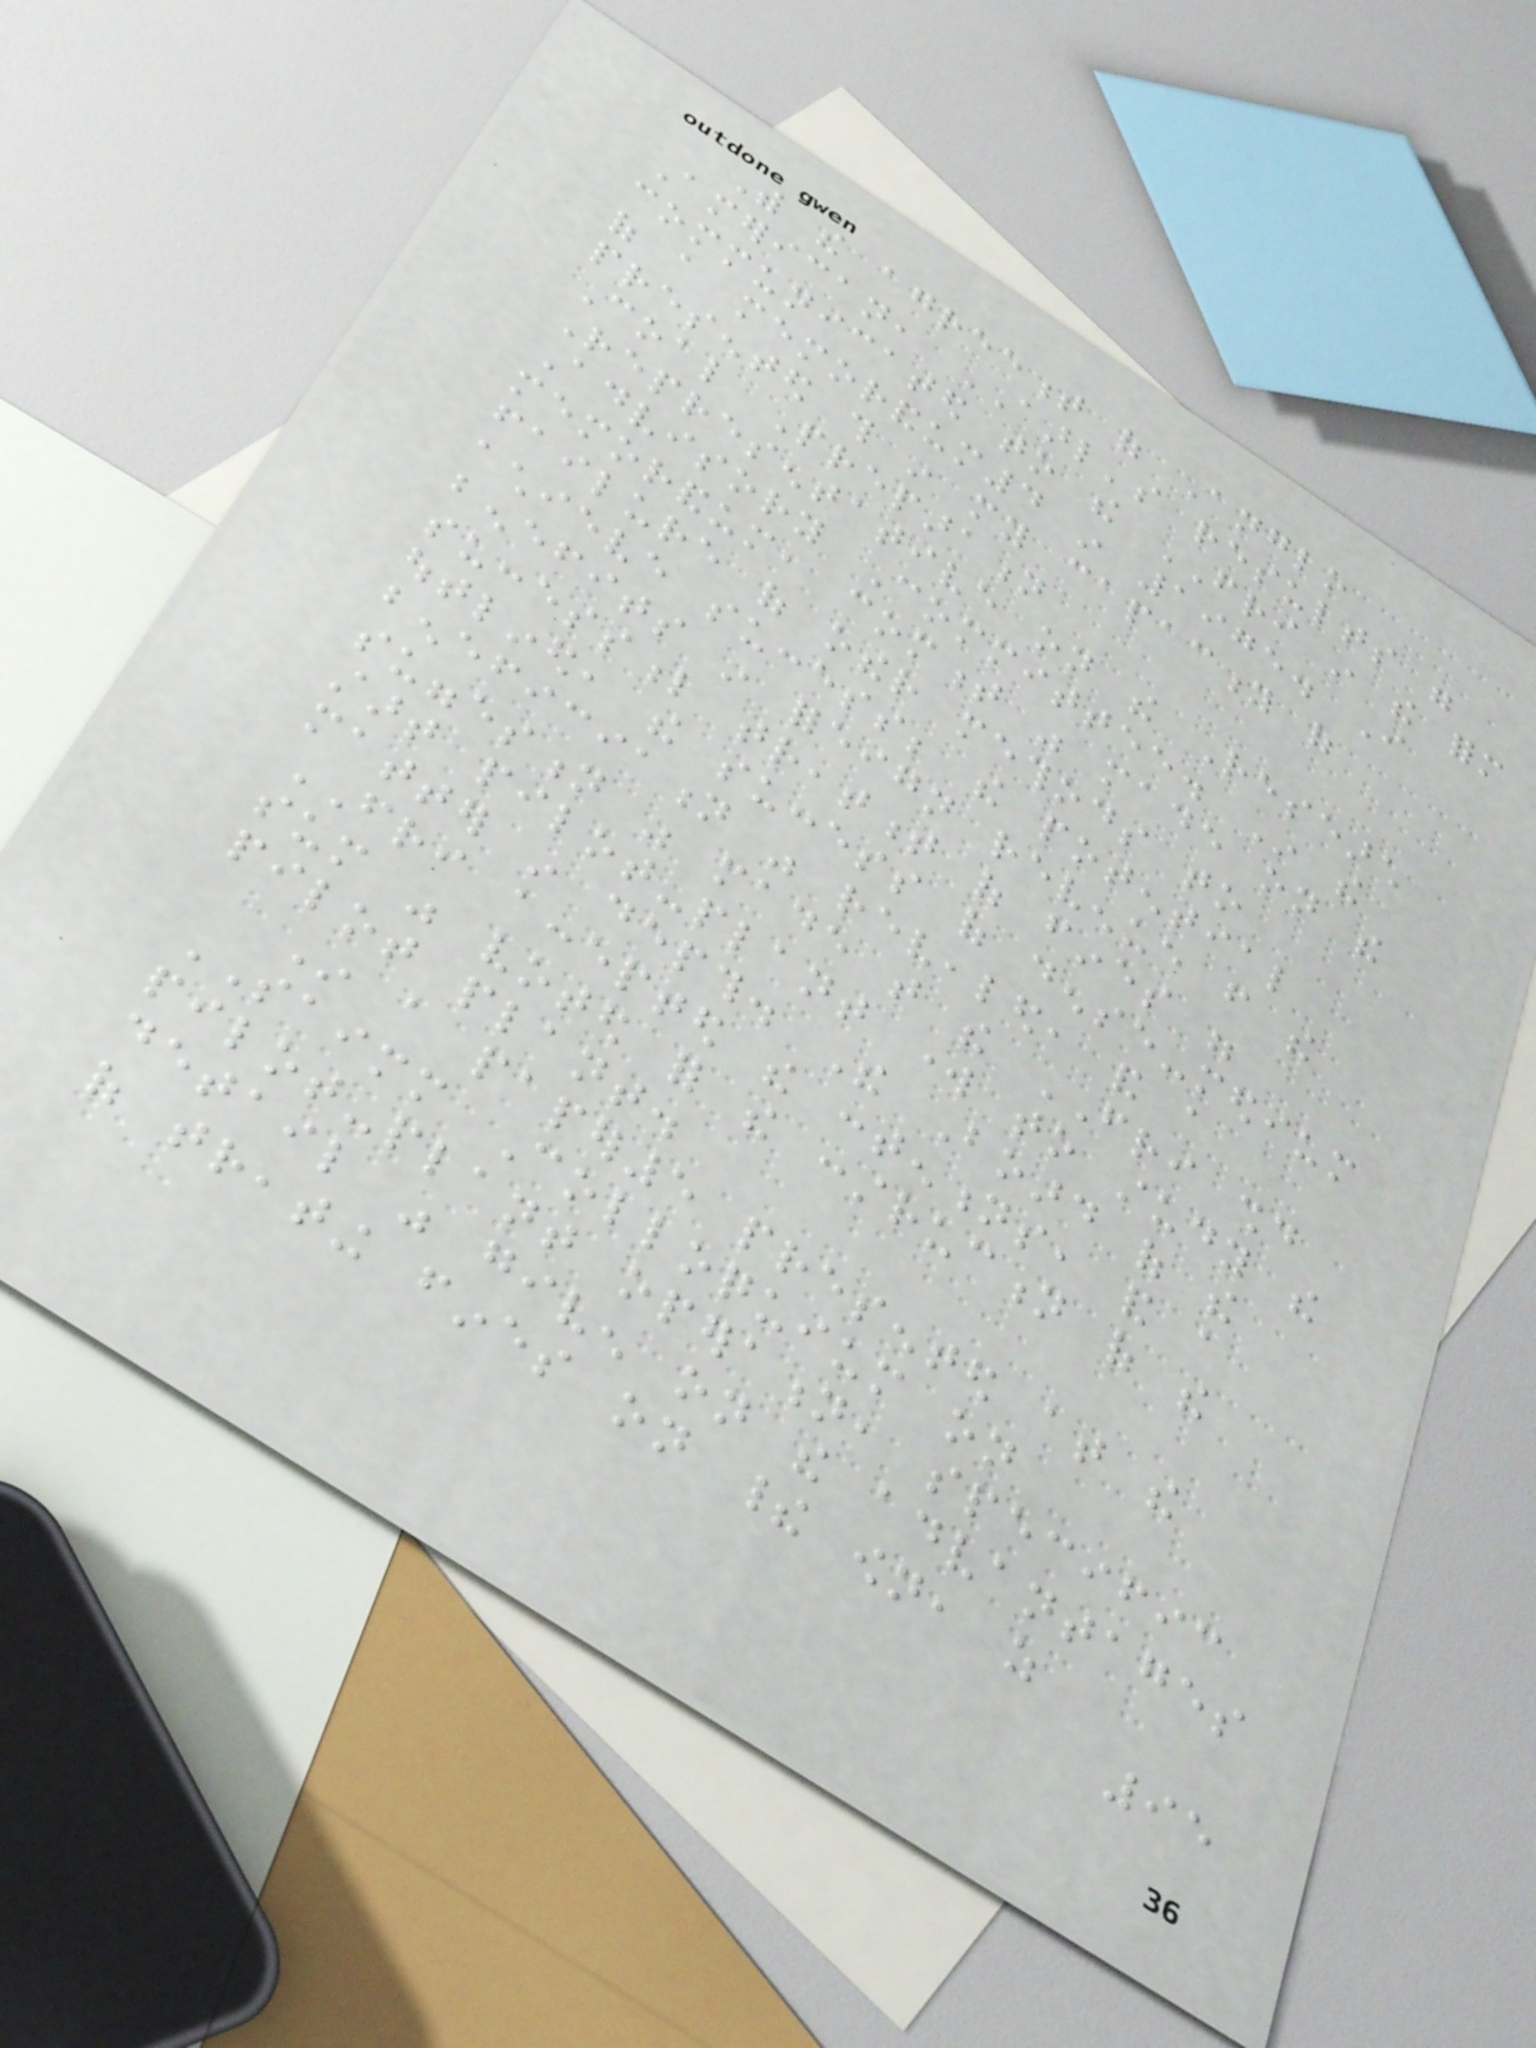With the agreement of Anglo
American, AARL's results were
communicated to the FRI in the form
of a memorandum4 in 1975. I
presented this in my capacity of
Coal Preparation
Representative on the Research
Advisory Committee. In the
memorandum, comment was made on the
failure of other methods to
achieve success; the potential
benefits in foreign revenue from the
successful treatment of fines were
outlined, the success of dense-medium
beneficiation was revealed, and a
suggestion was made that the FRI should
start pilot-plant work to study the
matter in depth. The Board of the
FRI accepted the contentions, and a
sum was voted for the construction of the
pilot plant.
In a paper5 presented at the
SAIMM Colloquium on
pilot-plant operation, specific
detail was given on the advantages
of treating fines on their own, as
95
